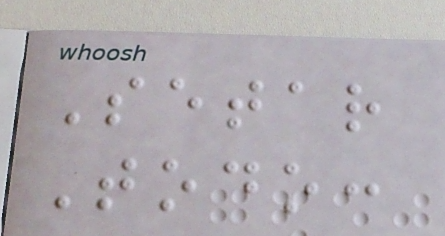Setar
Todo:
